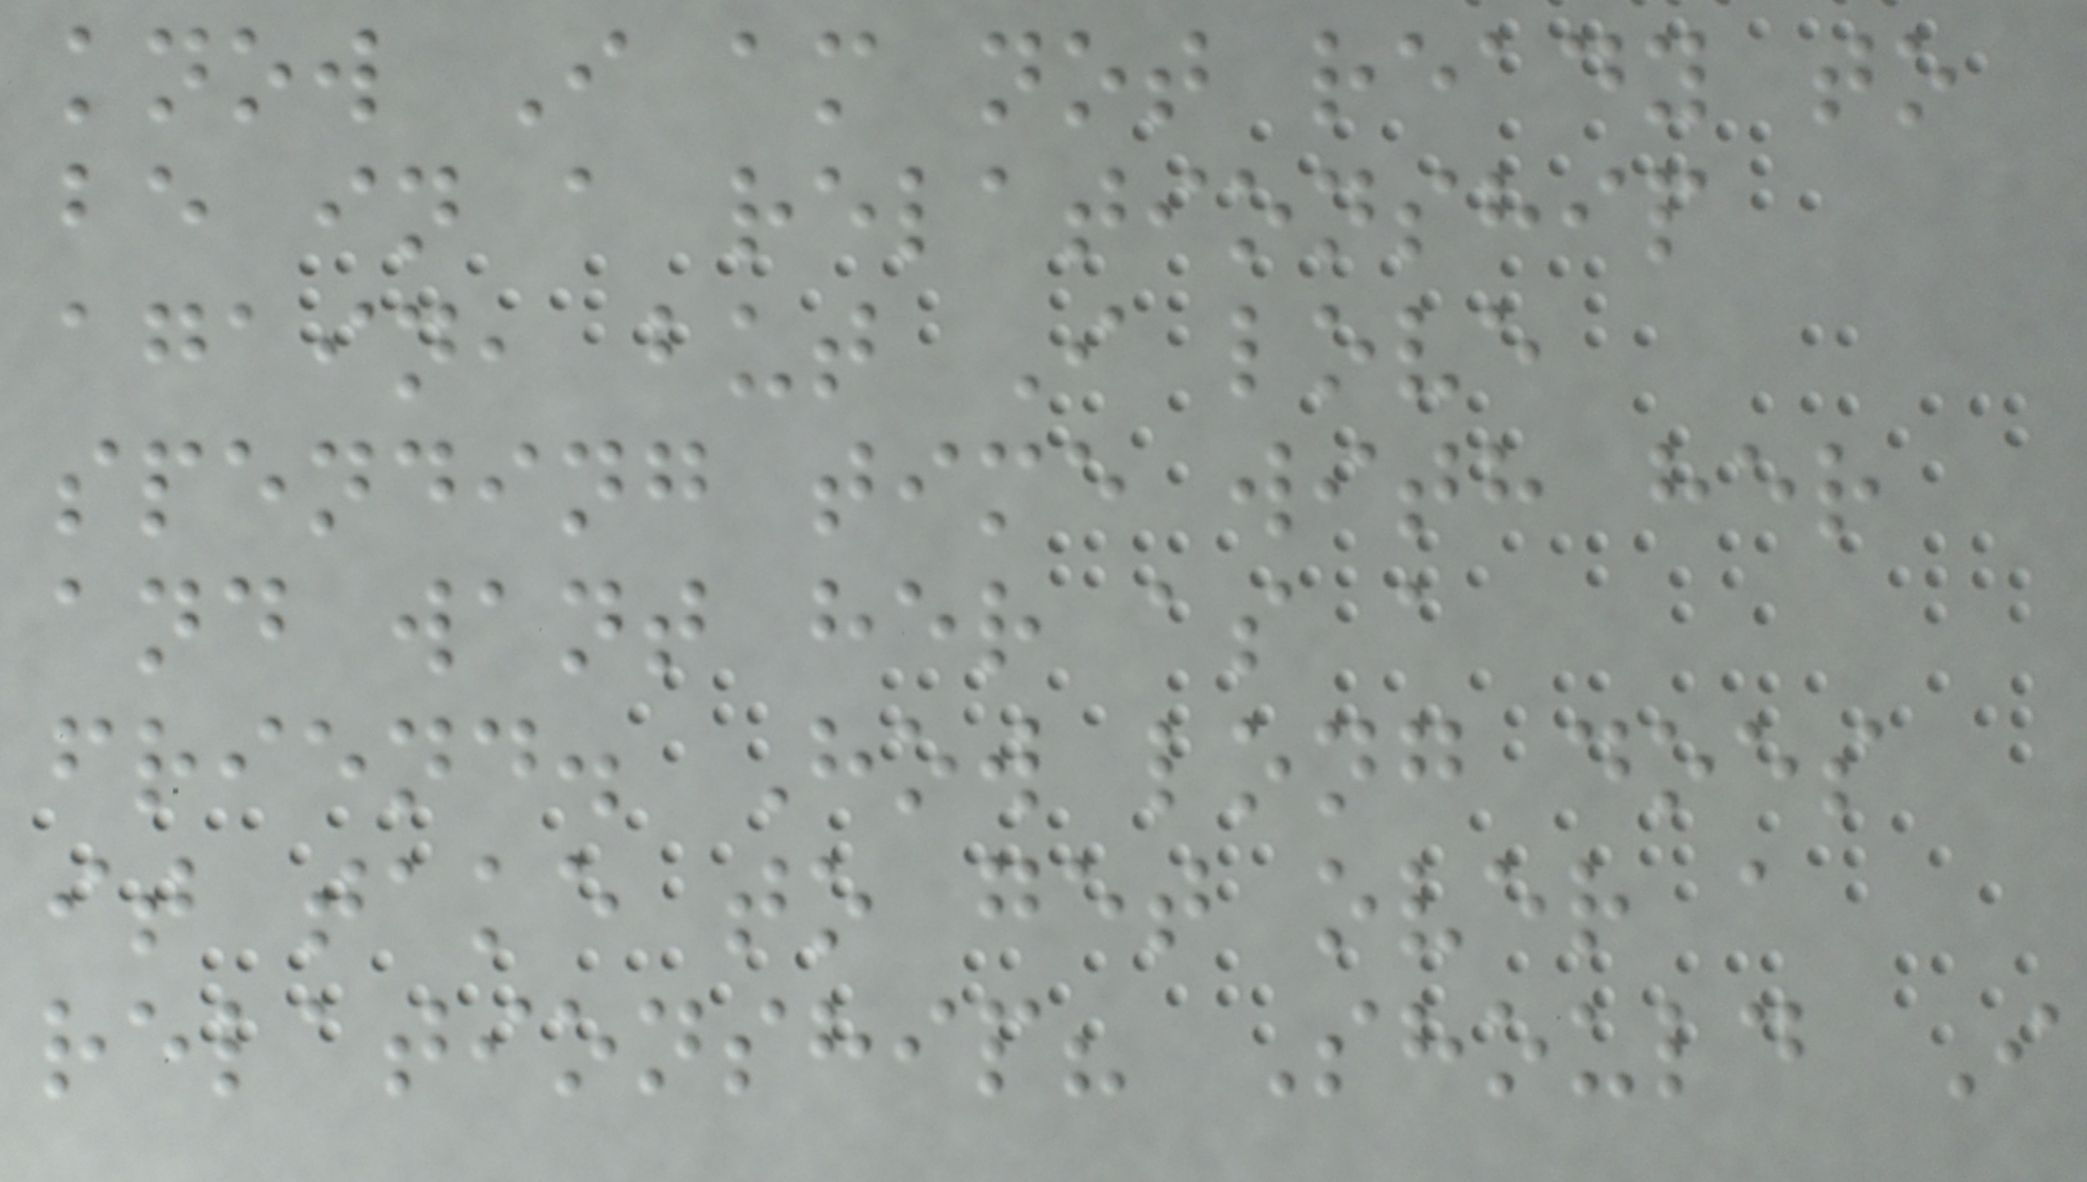know I am not ready to
be in a relationship
again, but I love
spending time with her
and want her as a
friend. How long does
it take to get over a
relationship? Should I
